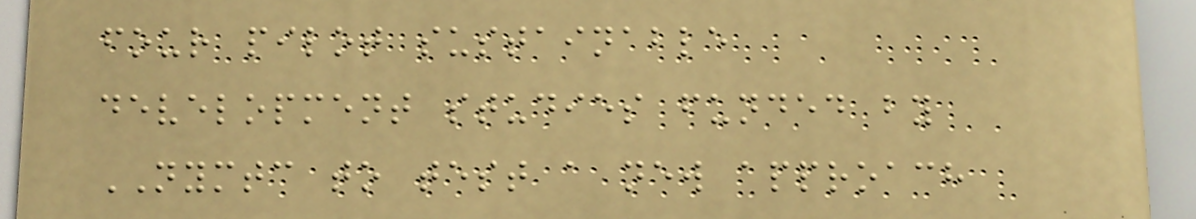four pilot sustainable
development studies funded by
NYMTC to test a new approach
